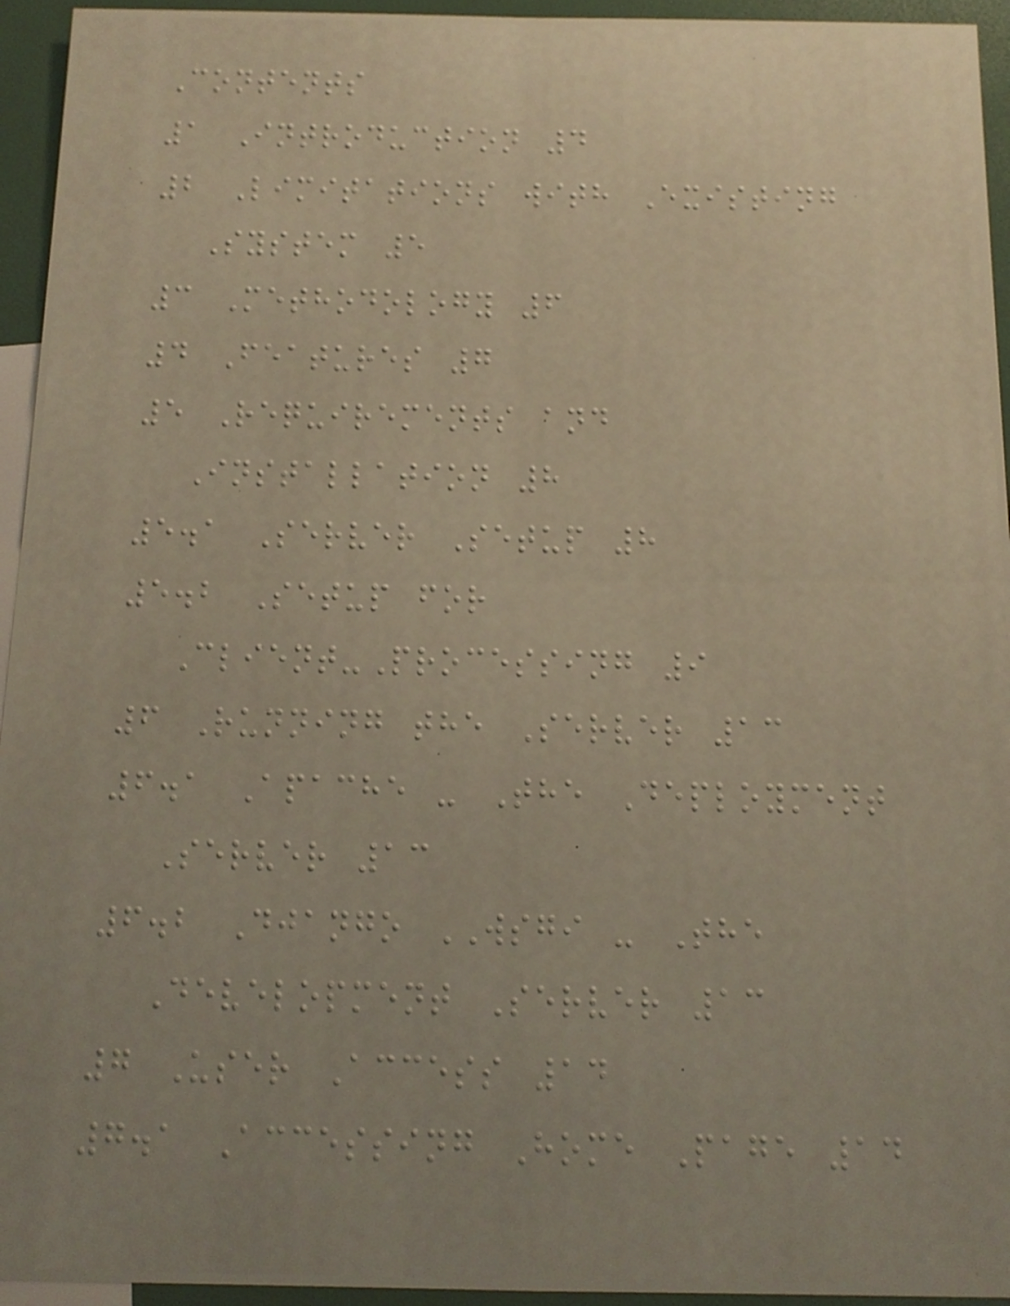Contents
1 Introduction 4
2 Limitations with Existing
System 5
3 Methodology 6
4 Features 7
5 Requirements and
Installation 8
5.1 Server Setup 8
5.2 Setup for
Client-Processing 9
6 Running the Server 13
6.1 Apache - The Deployment
Server 13
6.2 Django WSGI - The
Development Server 13
7 User Access 14
7.1 Accessing Home Page 14
